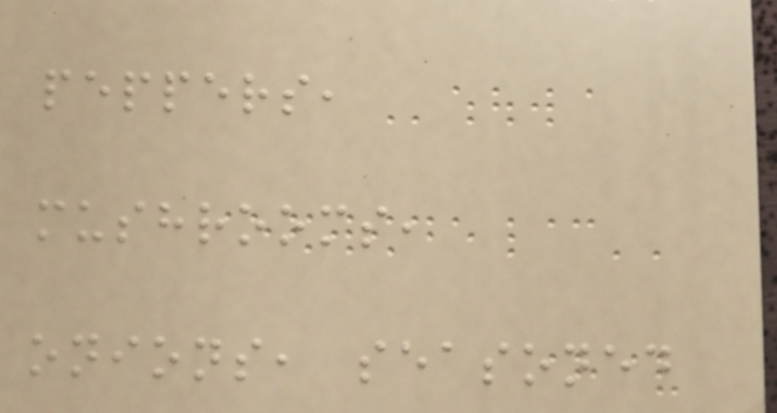peppers,
mushrooms,
onions, seasoned
